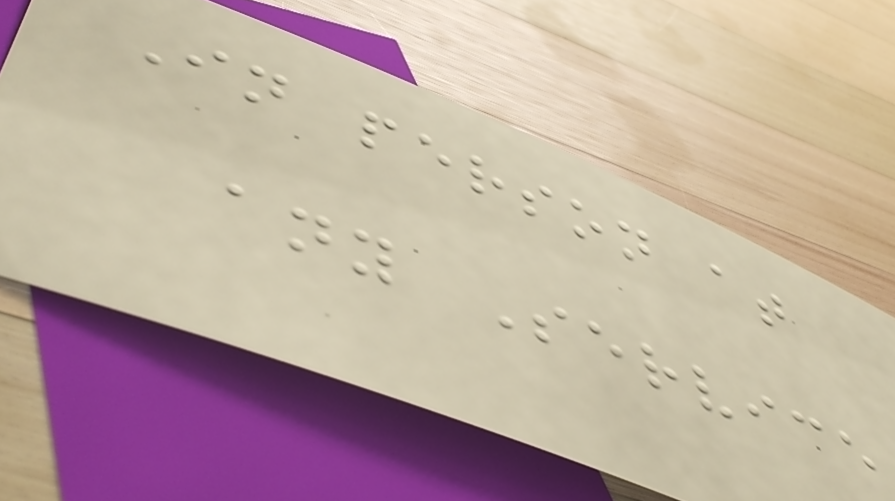In person at
any Service
